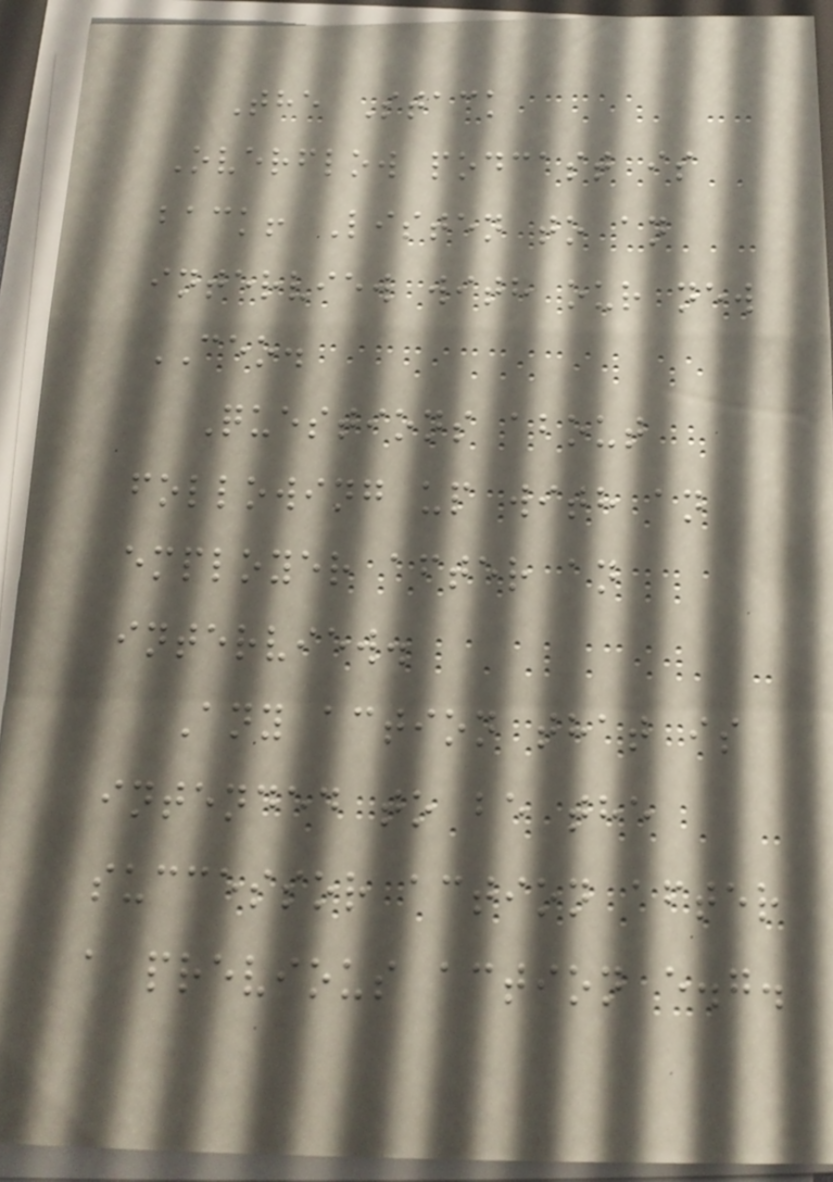The Stack
Overflow podcast is
back! Listen to an
interview with our new
CEO.
Questions about
following up with an
employer after an
interview.
Any action that is
intended to be the
successor action after
a previous action e.g.
